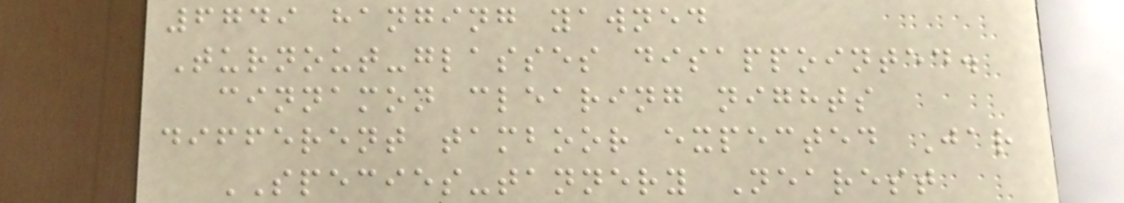6749 hanging yawned
Turnout-glasses disappointed.
cinnamon clearing nights
different tamboor expected Jar
SPECIES-tannery Nearest
